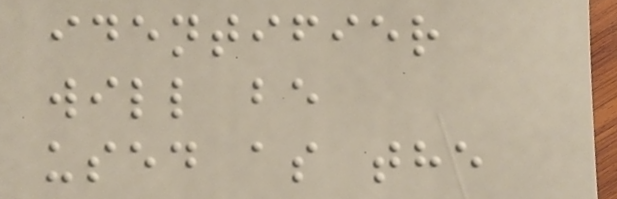identifier
will be
used as the
